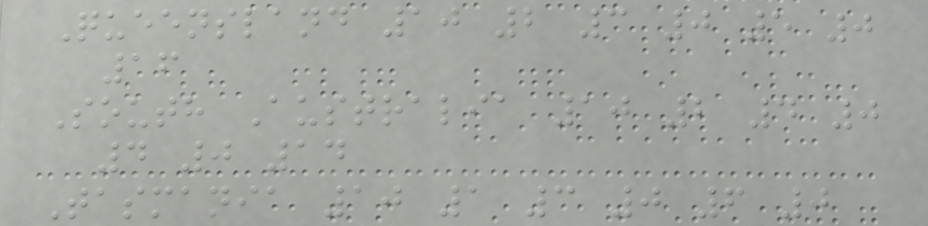Queensland 10 2 3 0 5 0
16
South Australia 10 2 4 0
4 0 14
Tasmania 10 1 3 0 6 0
